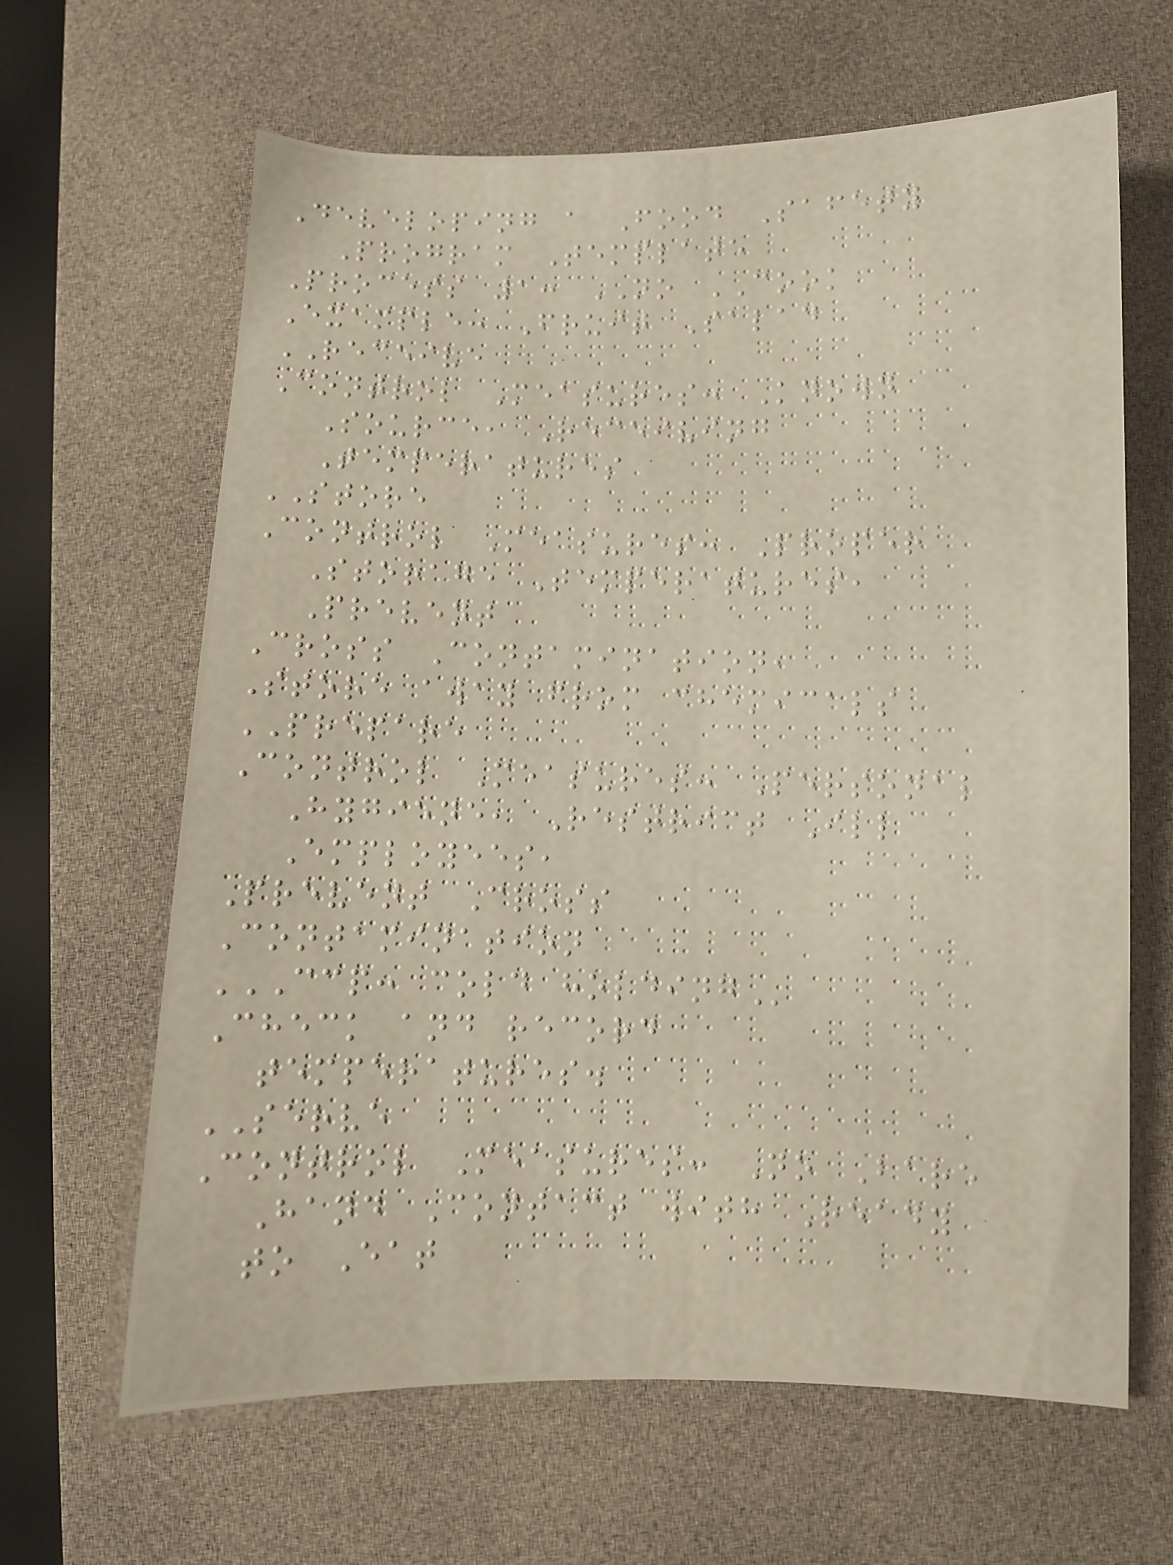Developing a Food Safety
Program Template
Process 1: NO COOK
Example: Fruit Salad
RECEIVE
Control Measures: Known
Source, Receiving
Temperatures
STORE
Control Measures: Proper
Storage Temperatures,
Prevent
Cross Contamination,
Store away from chemicals
PREPARE
Control Measures: Personal
Hygiene, Restrict Ill
Employees,
Prevent Cross
Contamination
CCP: COLD HOLDING
Check and record
temperatures.
SERVE
Control Measures: No Bare
Hand Contact with Ready
to Eat
